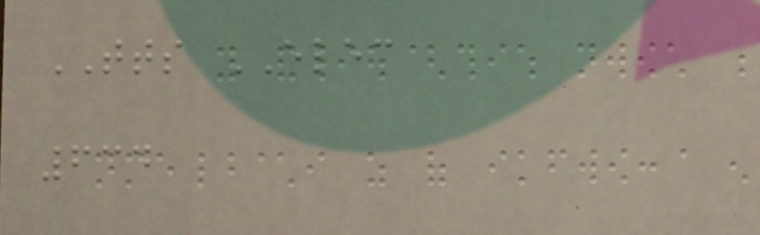TTS ELEC
634
